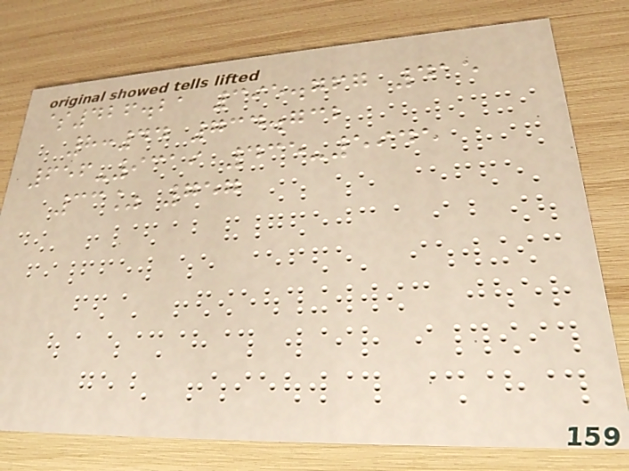$426.21 395.767 415
8:44 734.732
656-9319 435-5945
33% 757
